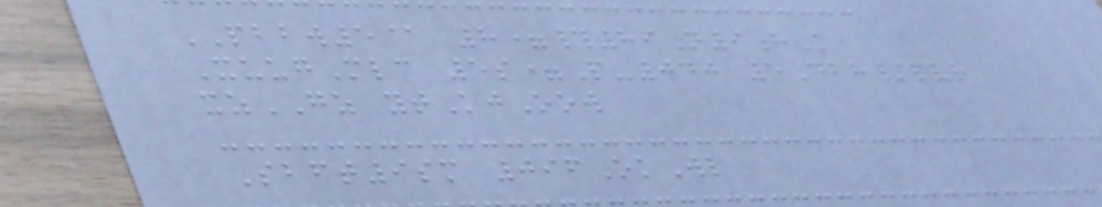PBBW5@ 8=#89N9hK
XuugMlc 5s=P-040 5Dbh/pvr
xzGZ ytKjOow
Sbft9sm 096OkWl
